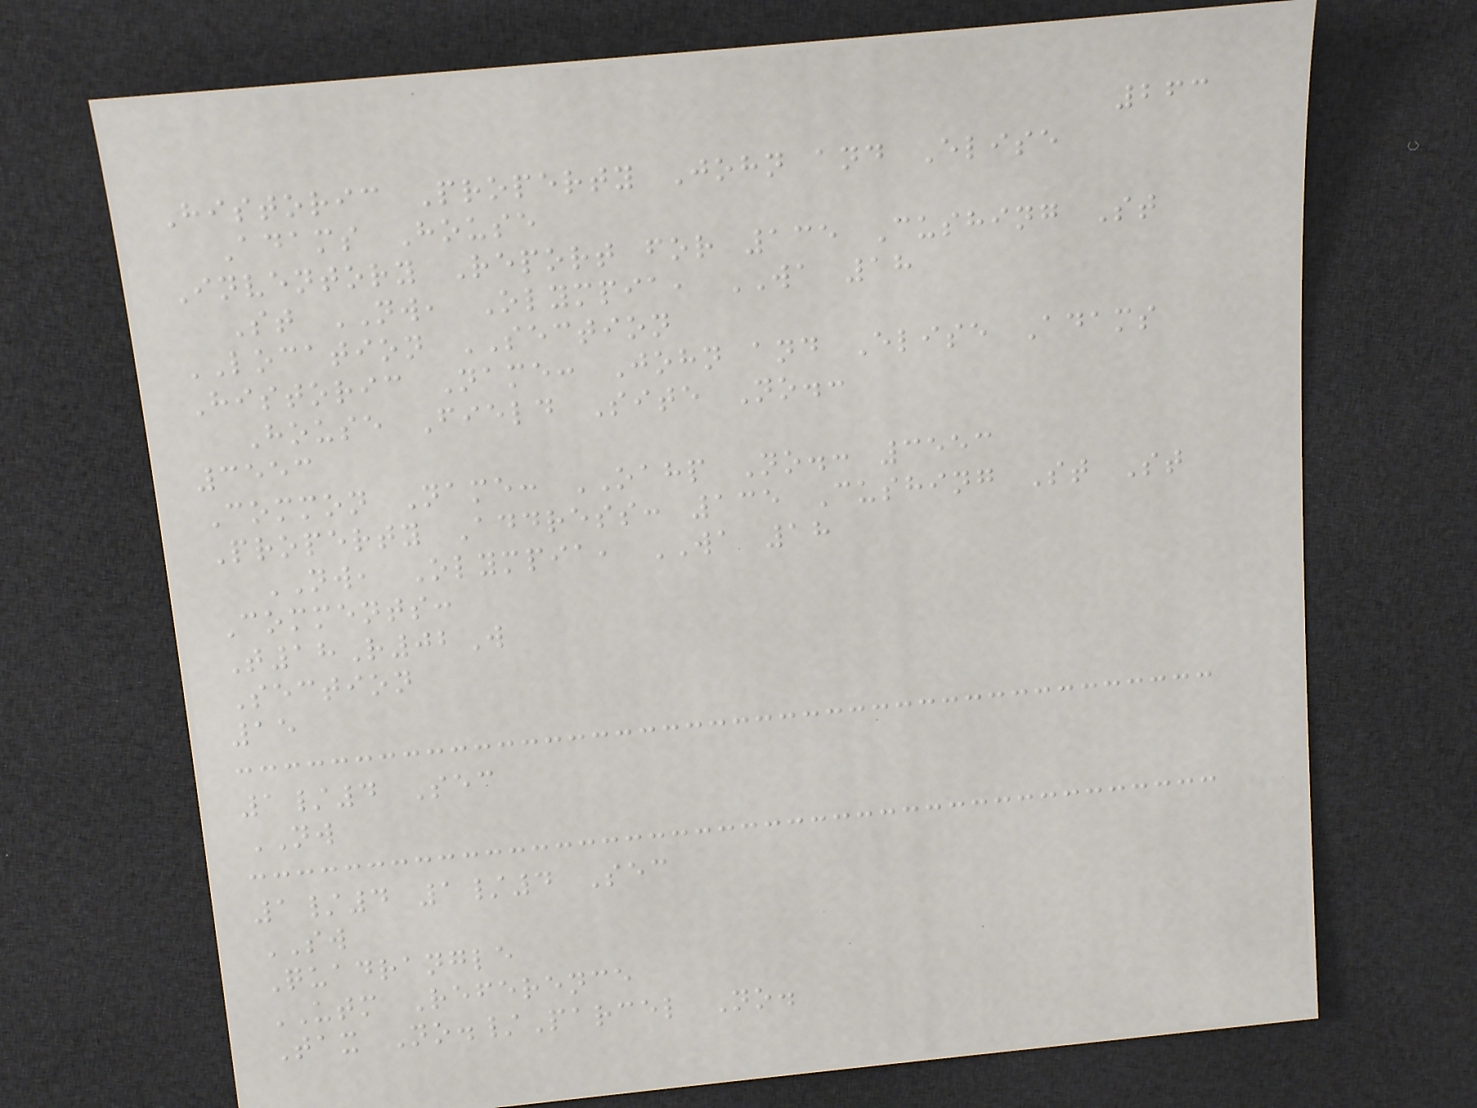263
Historic Property John and Elise
Adams House
Inventory Report for 135 Cushing St
St NW, Olympia, WA 18
LOCATION SECTION
Historic Name: John and Elise Adams
House Field Site No.:
3553
Common Name: OAHP No.: 3553
Property Address: 135 Cushing St St
NW, Olympia, WA 18
Comments:
T18R02W
Section
15
1/4 Sec
NW
1/4 1/4 Sec
SW
Quadrangle
UTM Reference
Tax No./Parcel No.
